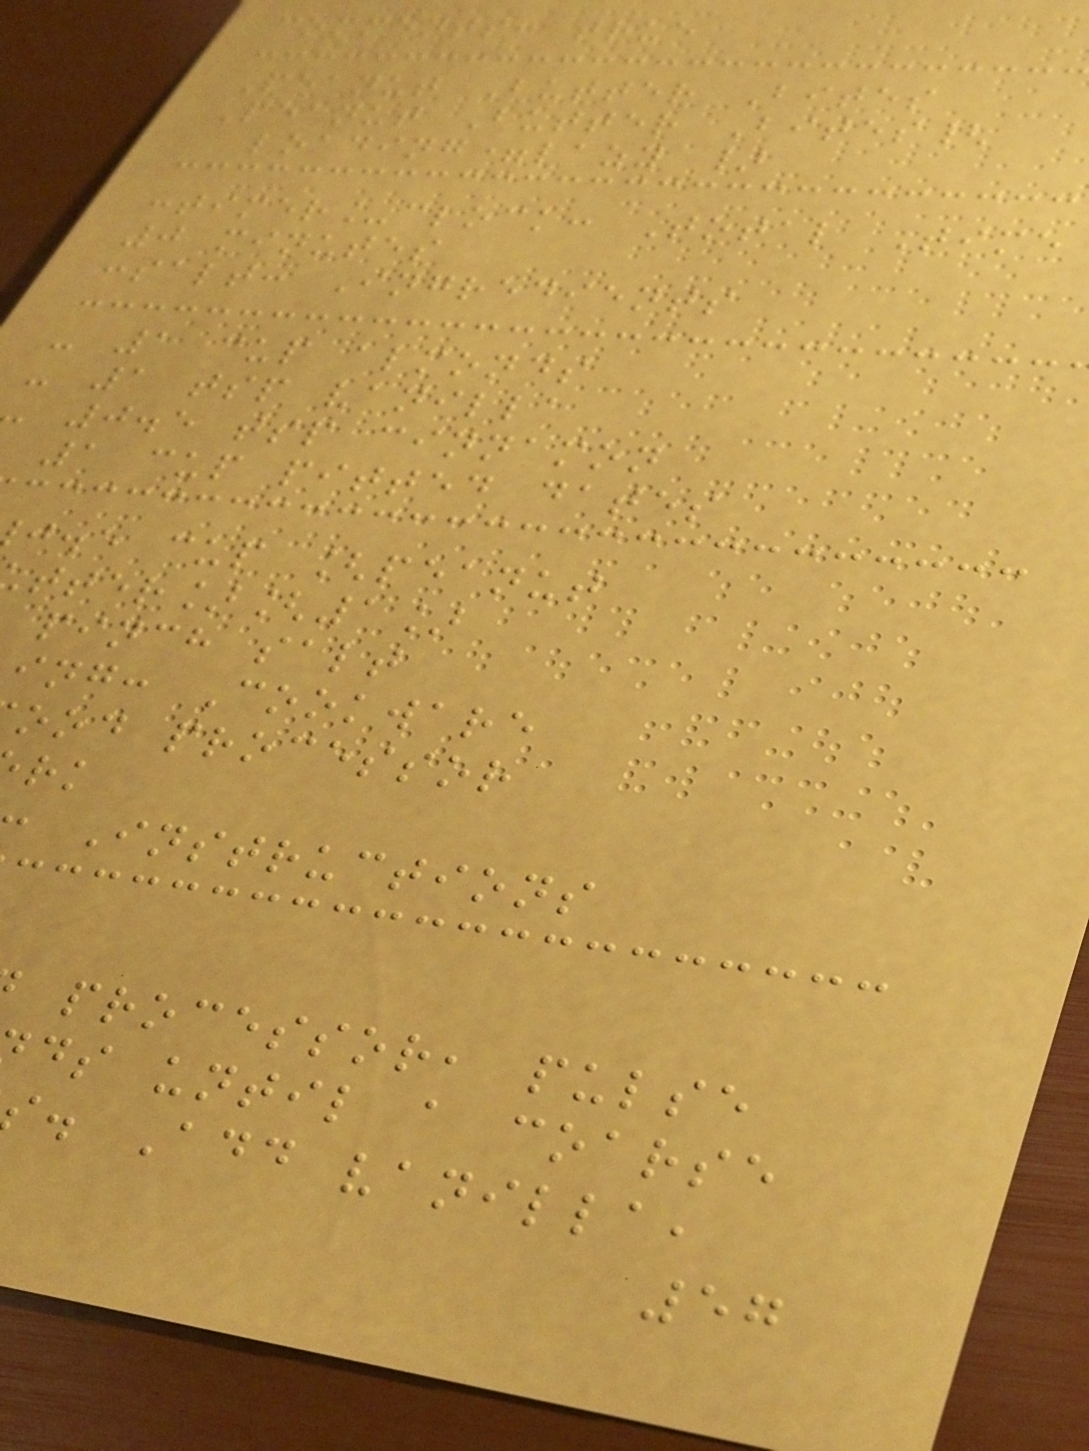comments: true
Peanut Butter Bites
Peanut Butter Bites{
loading=lazy }
:timer_clock: Total Time
0 minutes
:salt: Ingredients
- 1 cup almonds
- 1 tsp vanilla
0.5 tsp cinnamon
1 cup pitted dates
j.e cup [peanut
tter][1]
pinch salt
ing: Cookware
ood processor
Instructions
processor, pulse
ds until a coarse
. Add vanilla,
57
